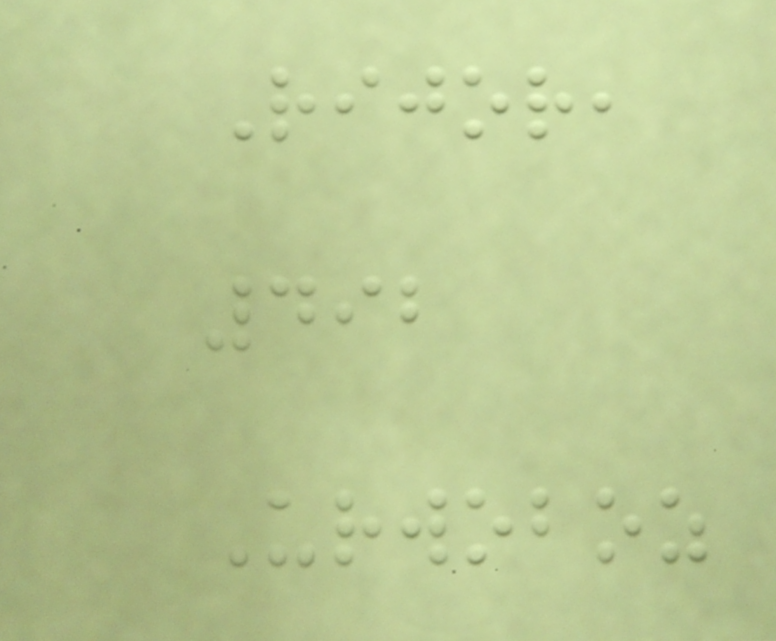Rijor,
492
Urwoboz
